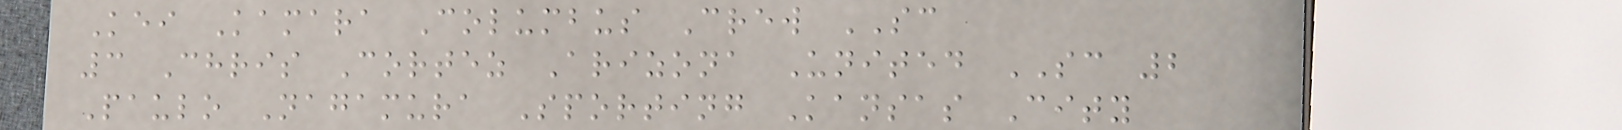Kei Kamara Columbus Crew SC
3 Chris Cortez Arizona United SC 2
Paulo Nagamura Sporting Kansas City
